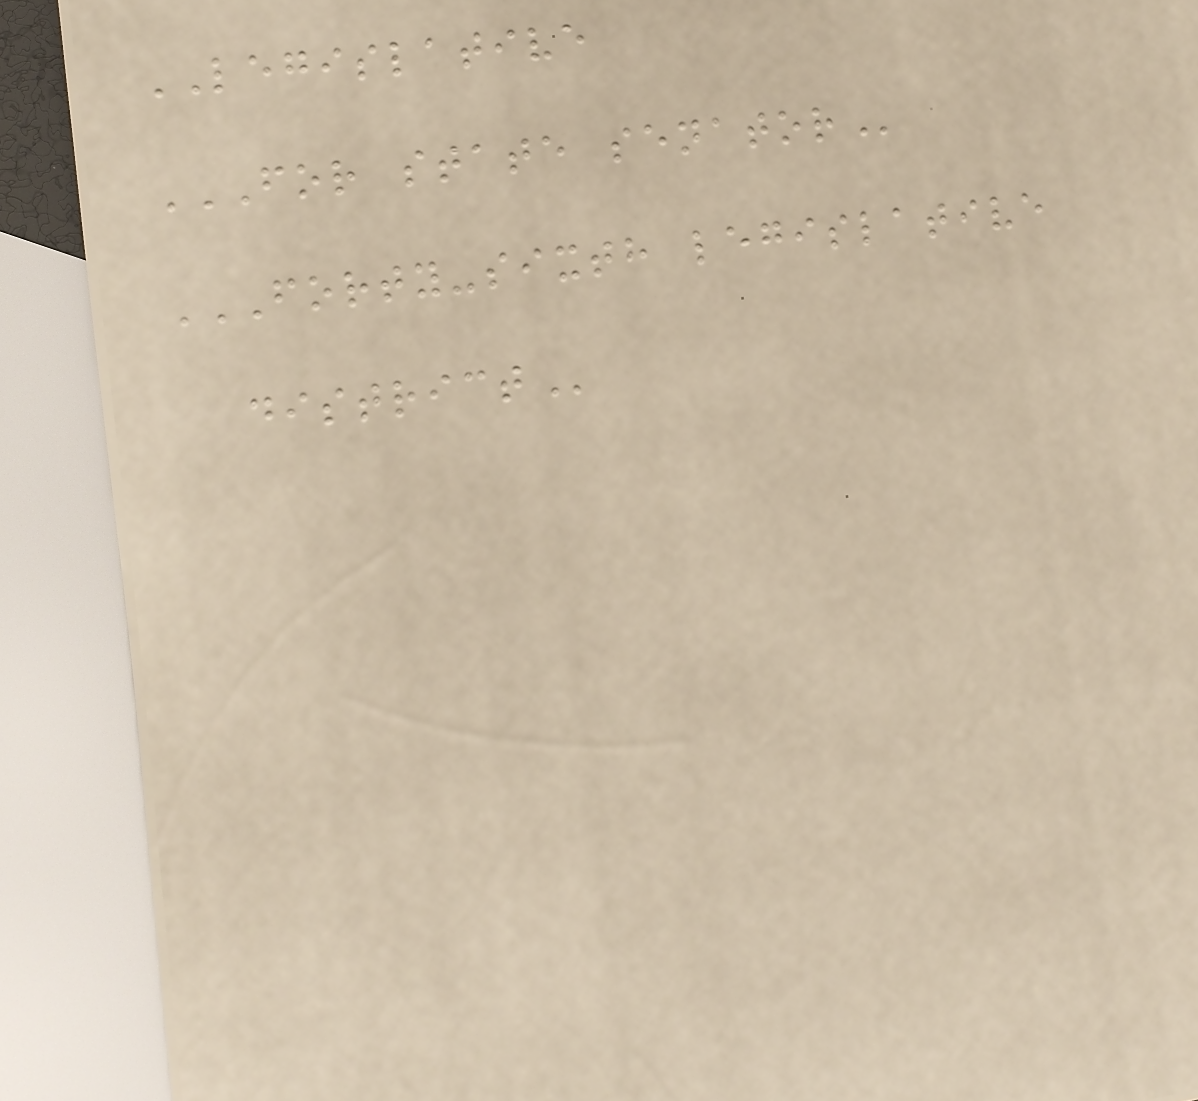LEGISLATIVE
FOR STATE SENATOR
FORTY-SIXTH LEGISLATIVE
DISTRICT
